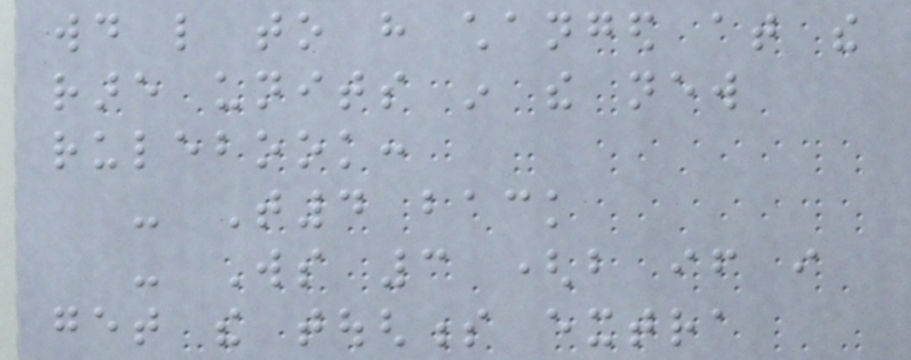would like to have changed at the
rare units in the new
rulebook:
- T4 back
- Ws 3 (but if i
get the toughness extra
